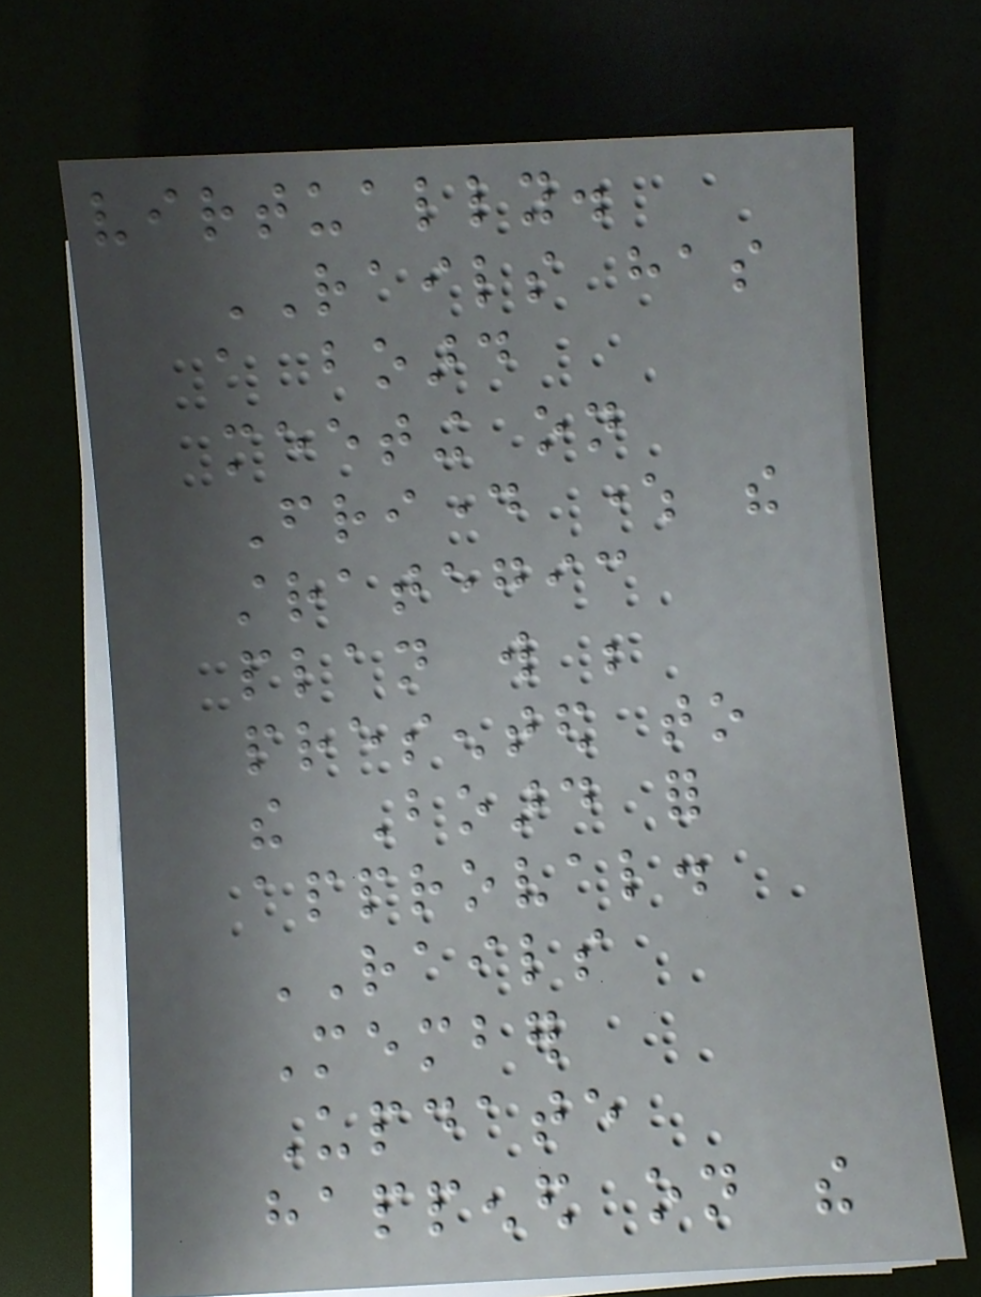virtually.
RAILS has
a board
meeting on
Friday where the
strategic
plan will be
presented to
the Board for
approval.
RAILS
Member
Update
happened on the
